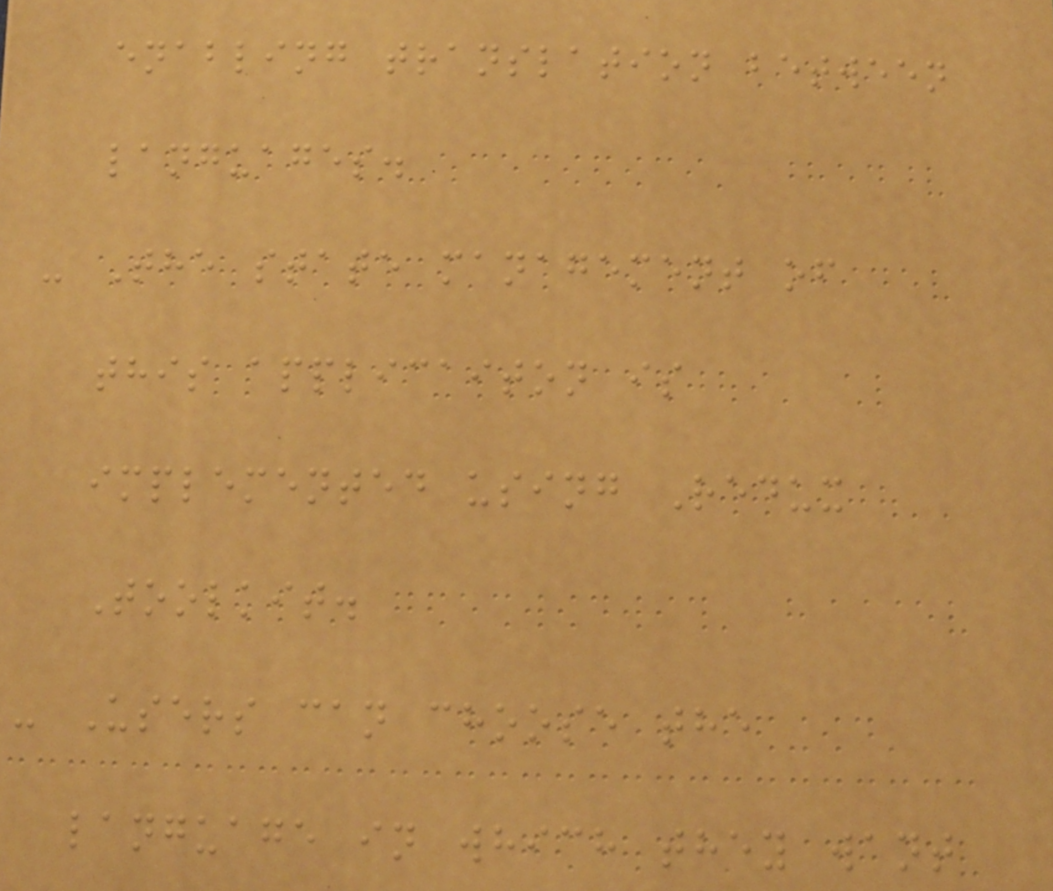enabling translation between
languages.
- The state management of
this applicaiton is
implemented using Redux
Toolkit.
- Users can choose the
language in which they want
